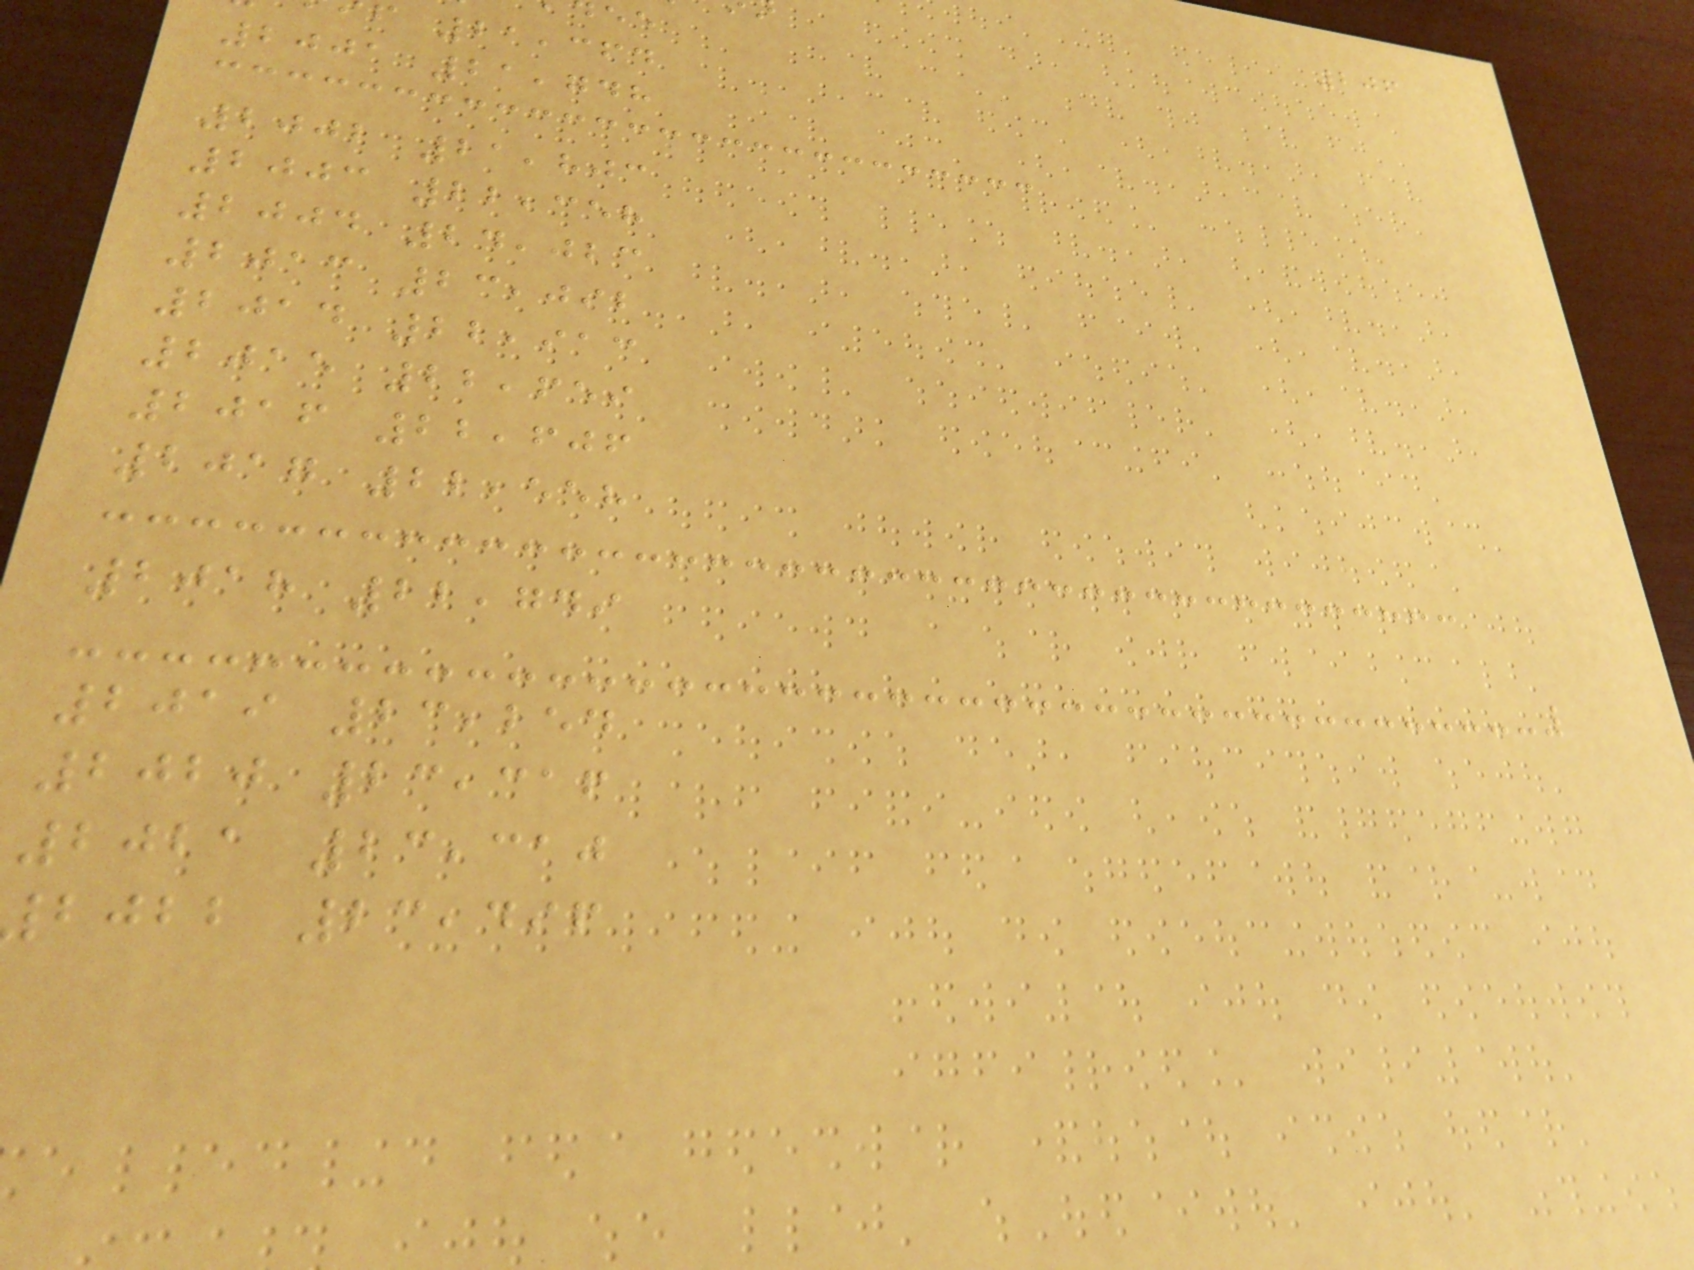206
f 21,364
2001 21,748
2002 21,803
2003 22,358
2004 24,023
2013 23,092
2014 22,913
2015 22,659
2016 22,606
2017 22,558
2018 22,749
2019 23,254
2020 23,316
2021 23,310
bjbb 23,496
